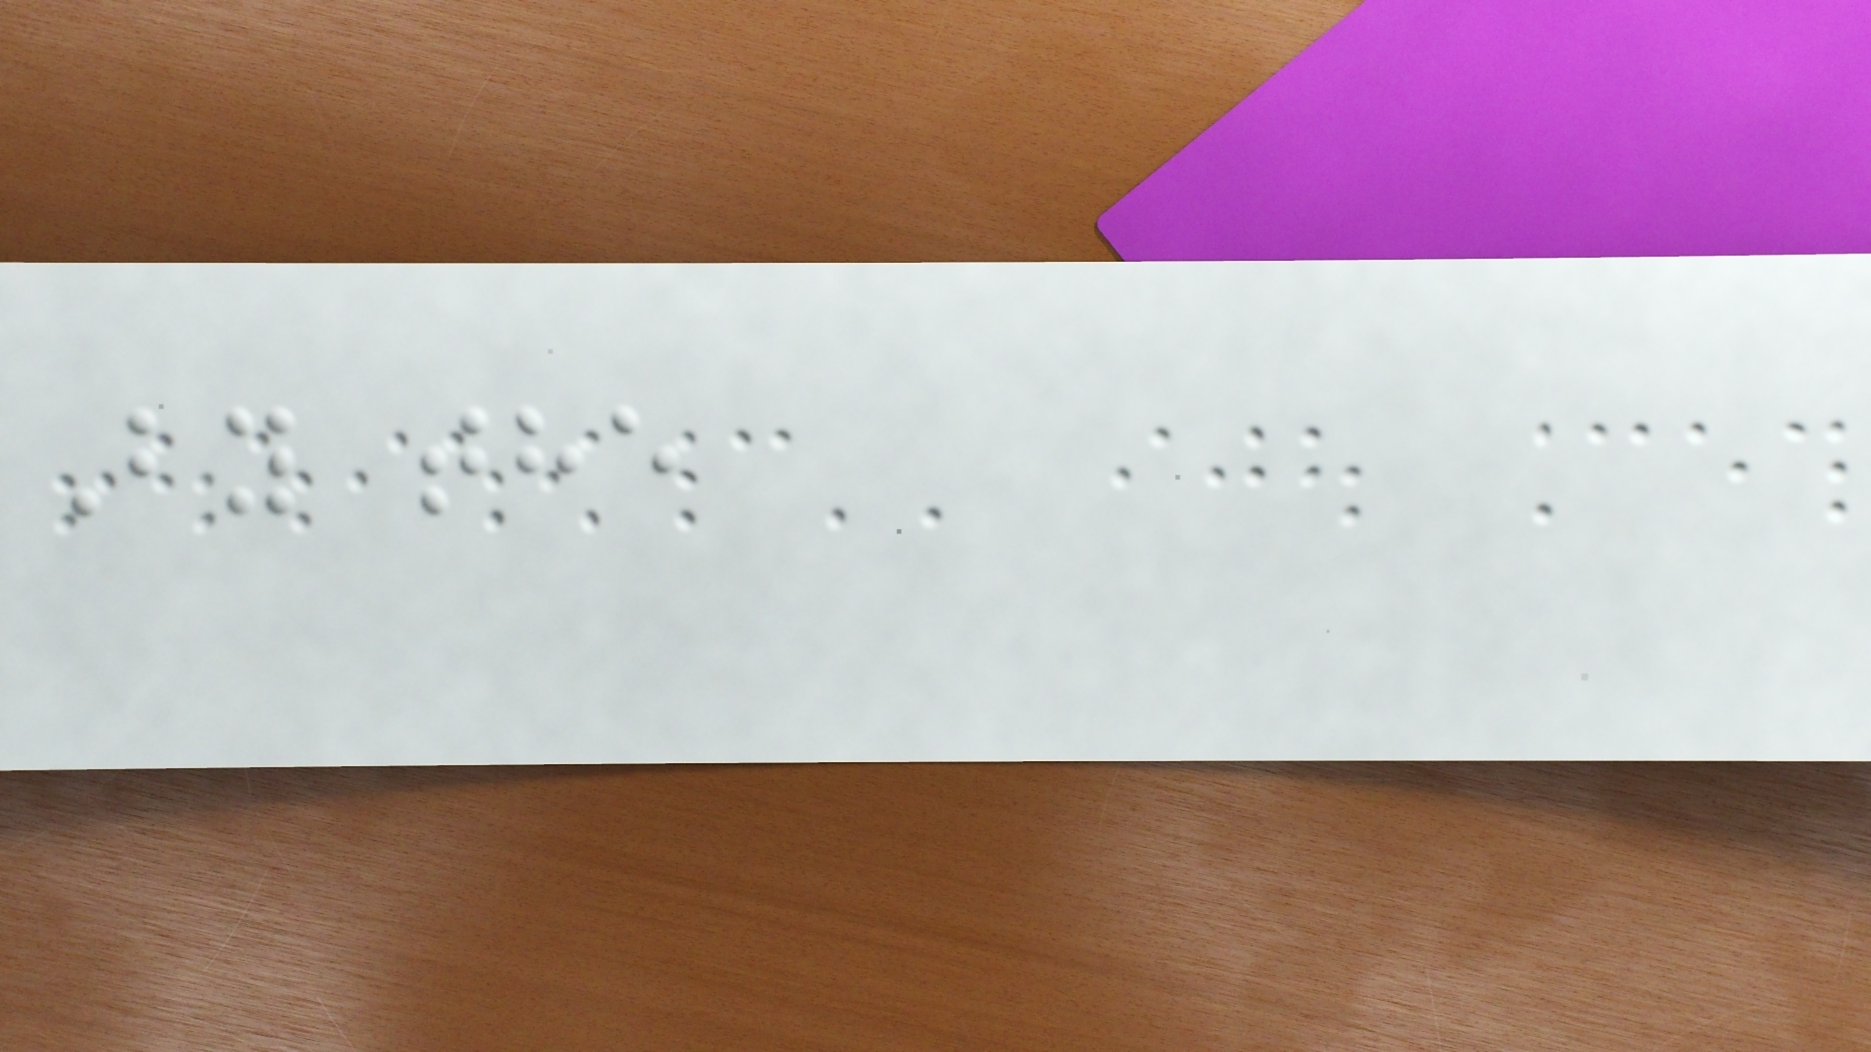By the
